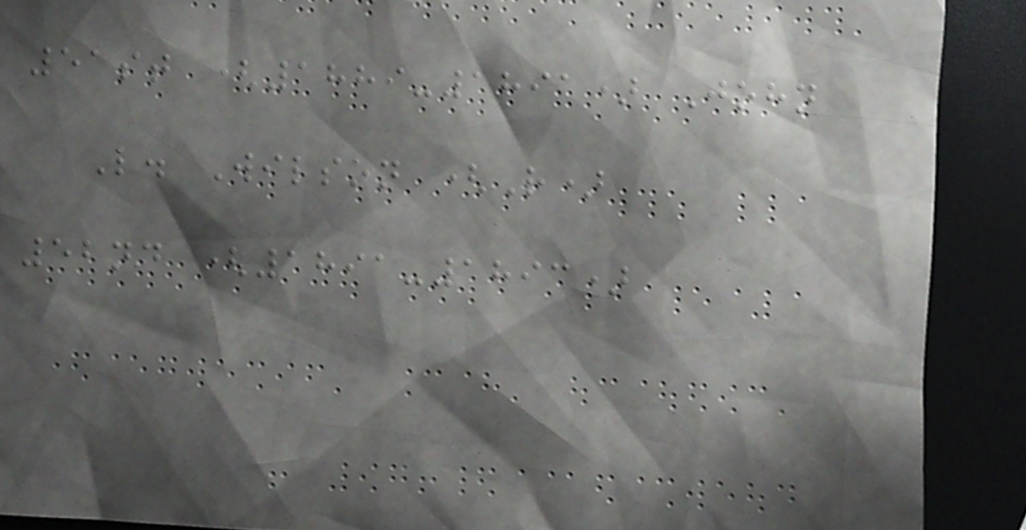51st (1889-1891) John
L. Wilson (R)
52nd (1891-1893)
